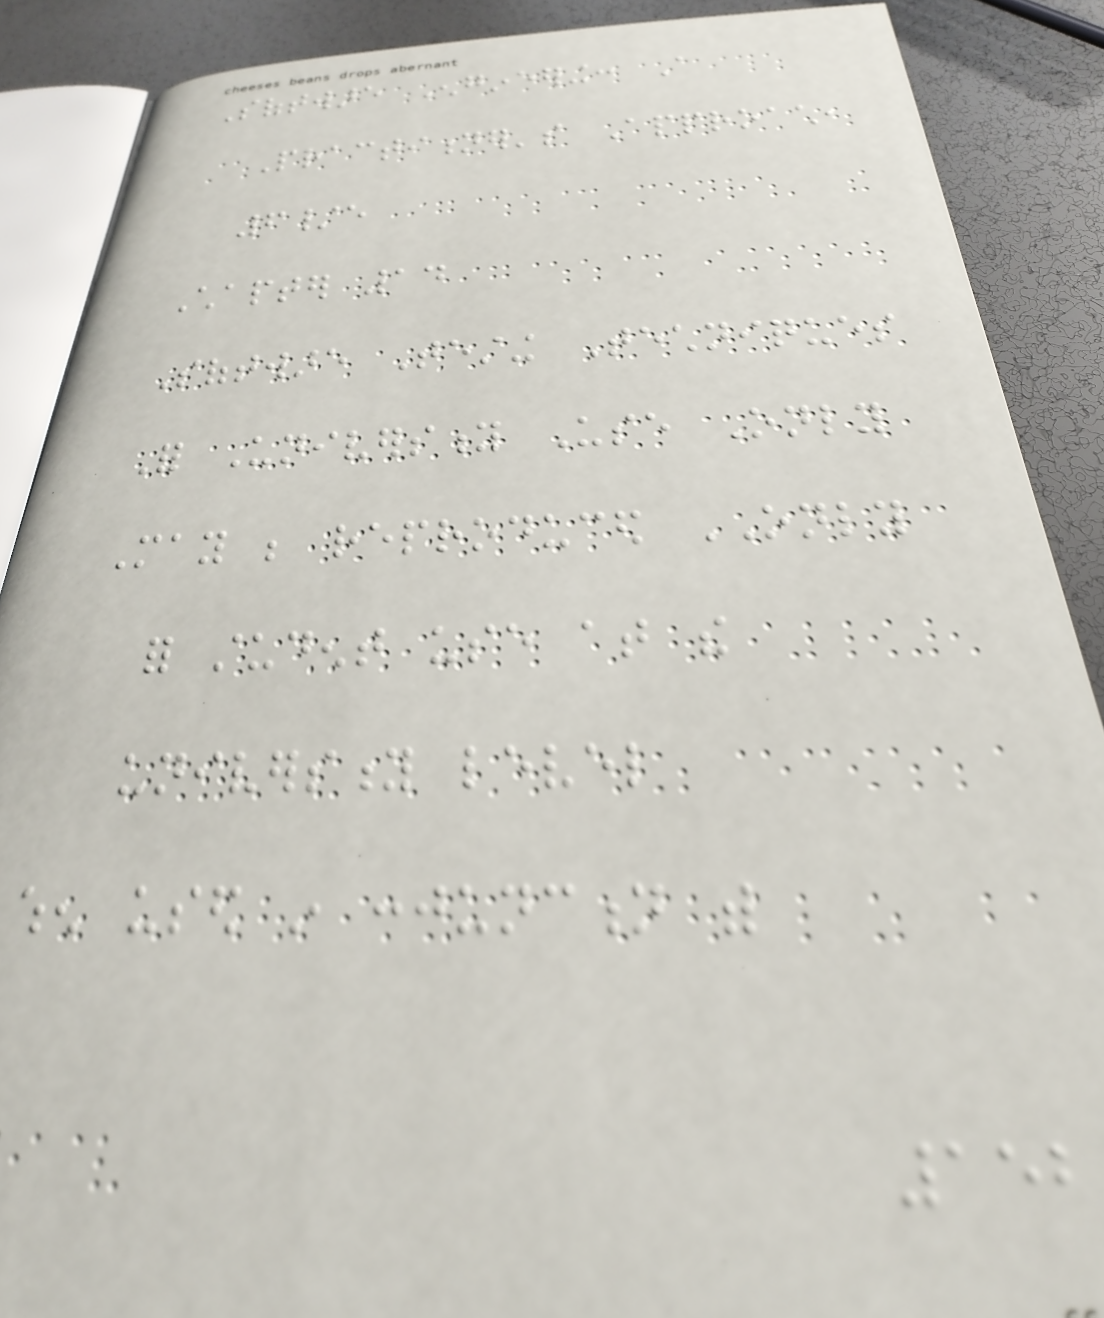Software Engineering: A
Practitioner's Approach,
6/e
Chapter 14
Software Testing Techniques
For University Use Only
May be reproduced ONLY
for student use at the
university level
when used in conjunction with
152
